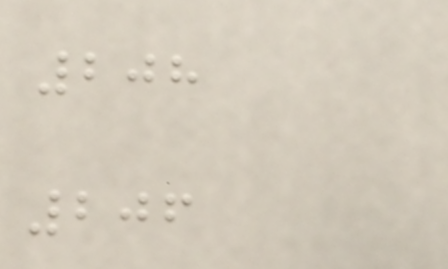208
206
